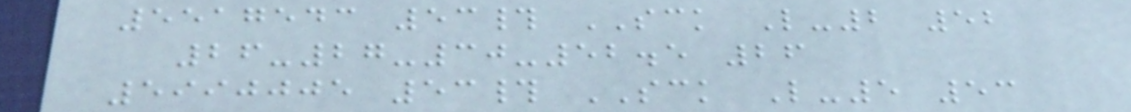5517543 53# SCK L-2 52
26-27-30-52.5 26
5990005 53# SCK L-5 53
